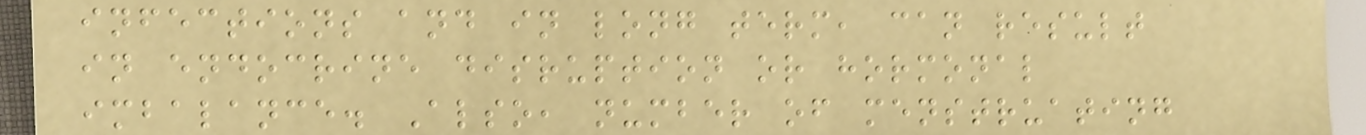infections and in long term, can result
in endocrine disruption or hormonal
imbalance. Also, number of menstruating
